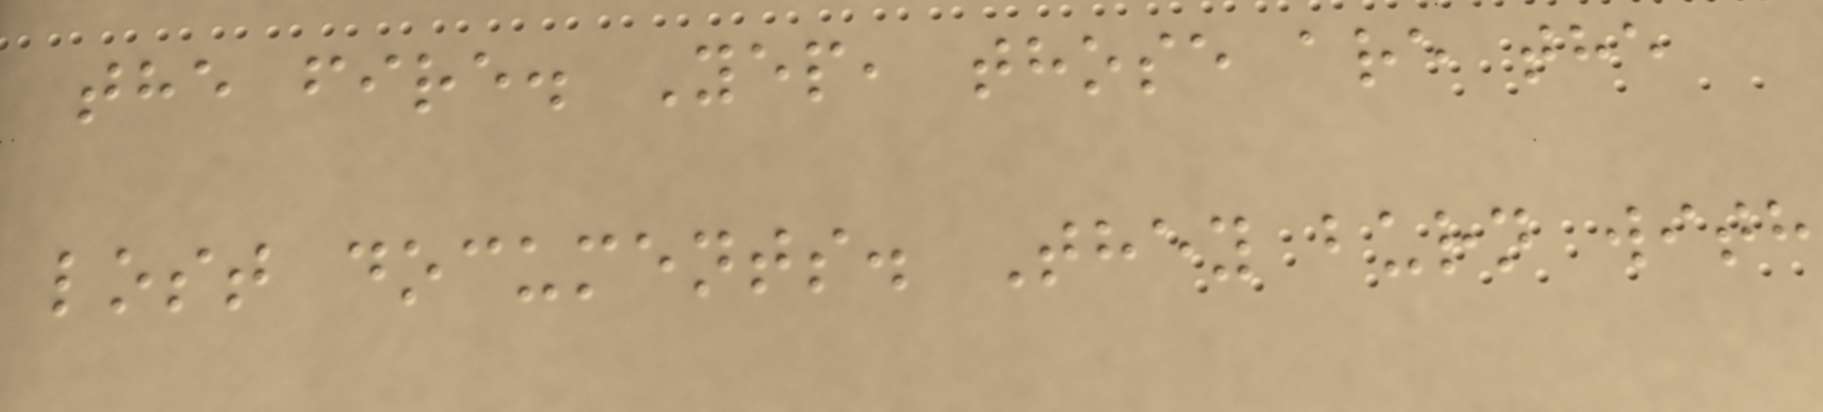the fire. Yep, those are the
lost documents. They burn with
